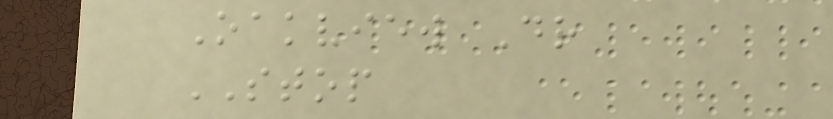Oakview Dr
STOP
